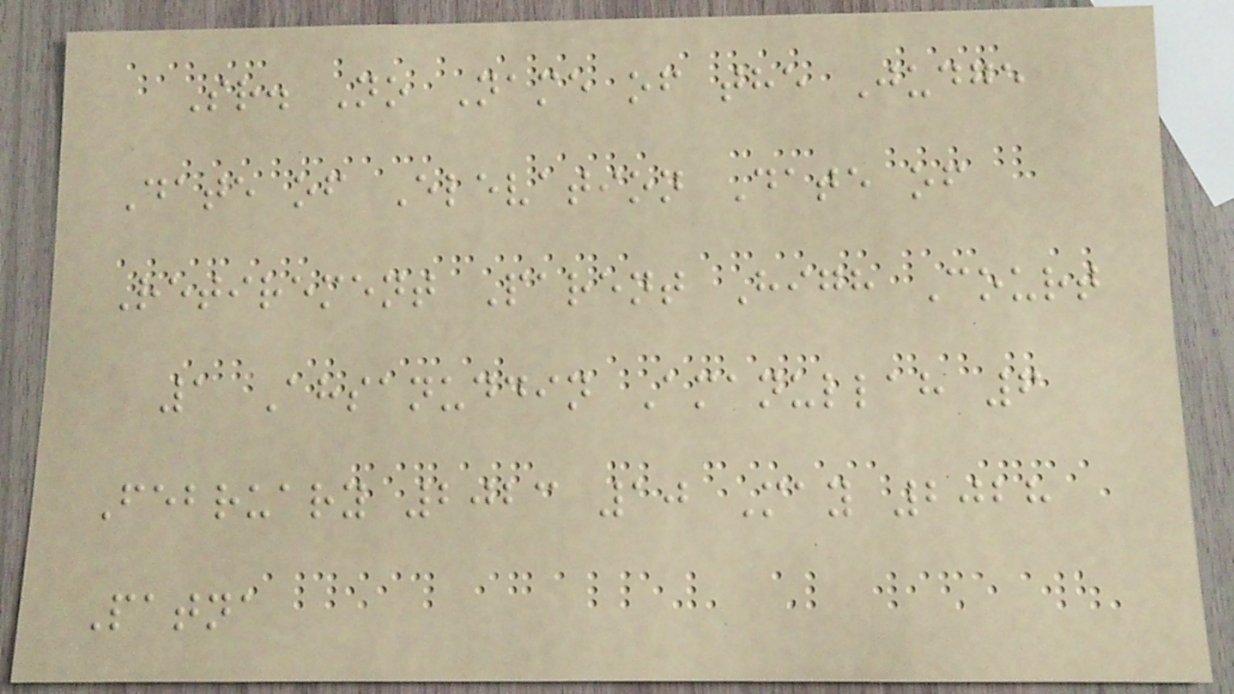Sr. No Name of the Judge
Date of Elevation Date of
Retirement Parent High Court
1 Ahsanuddin Amanullah 6
February 2023 10 May 2028
Patna
